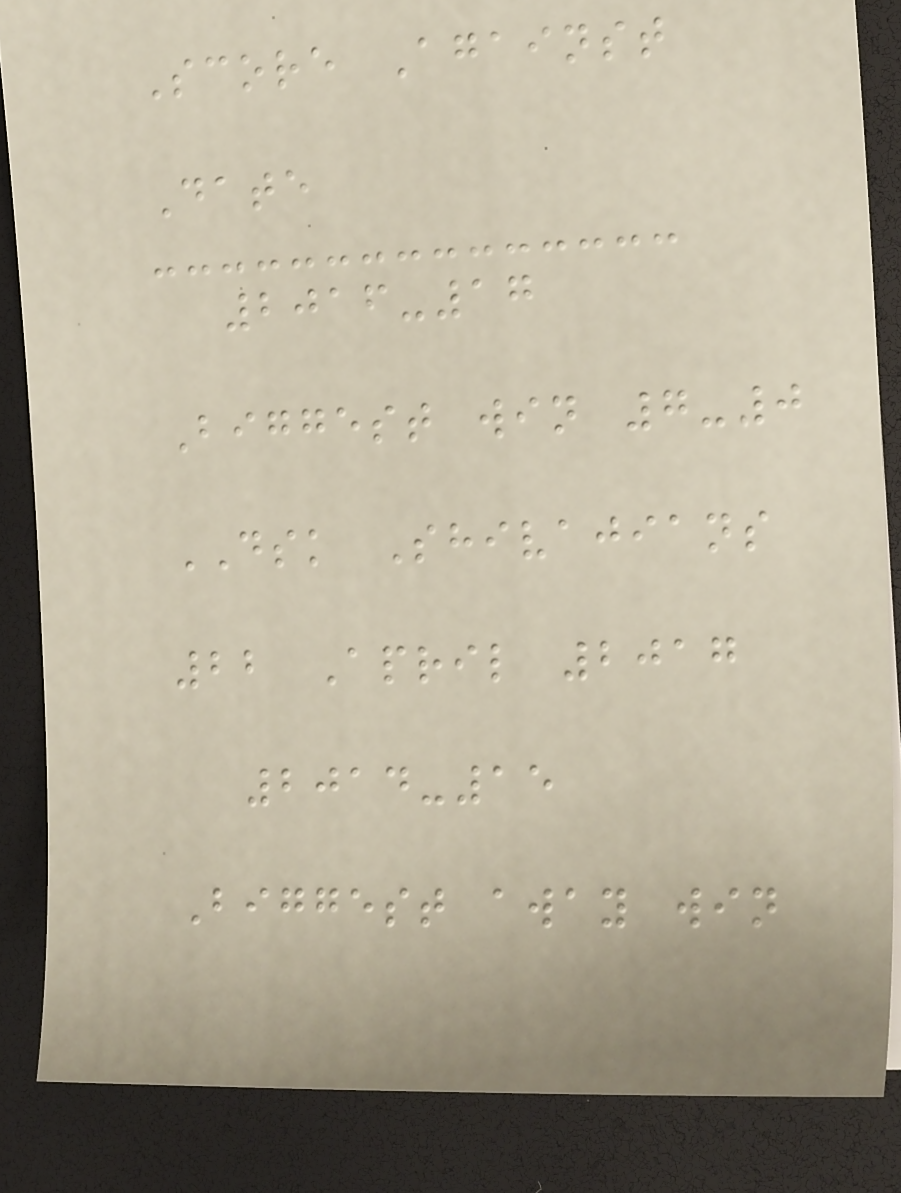Score Against
Date
2016-17
Biggest win 7-0
DSK Shivajians
22 April 2017
2014-15
Biggest away win
